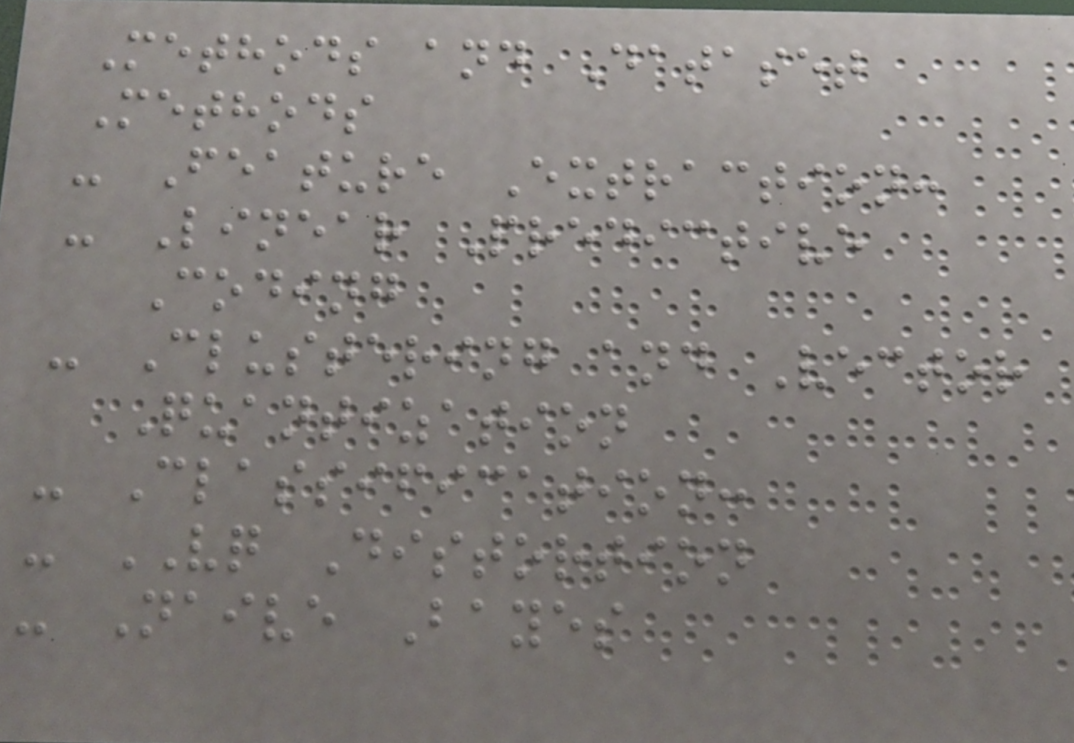Methods and Dataset
Methods
- Feature Extraction:
- Linear Predictive
Coding
- Clustering and Vector
Quantization
- Classification:
- VQ Distortion
- Naive Bayes
